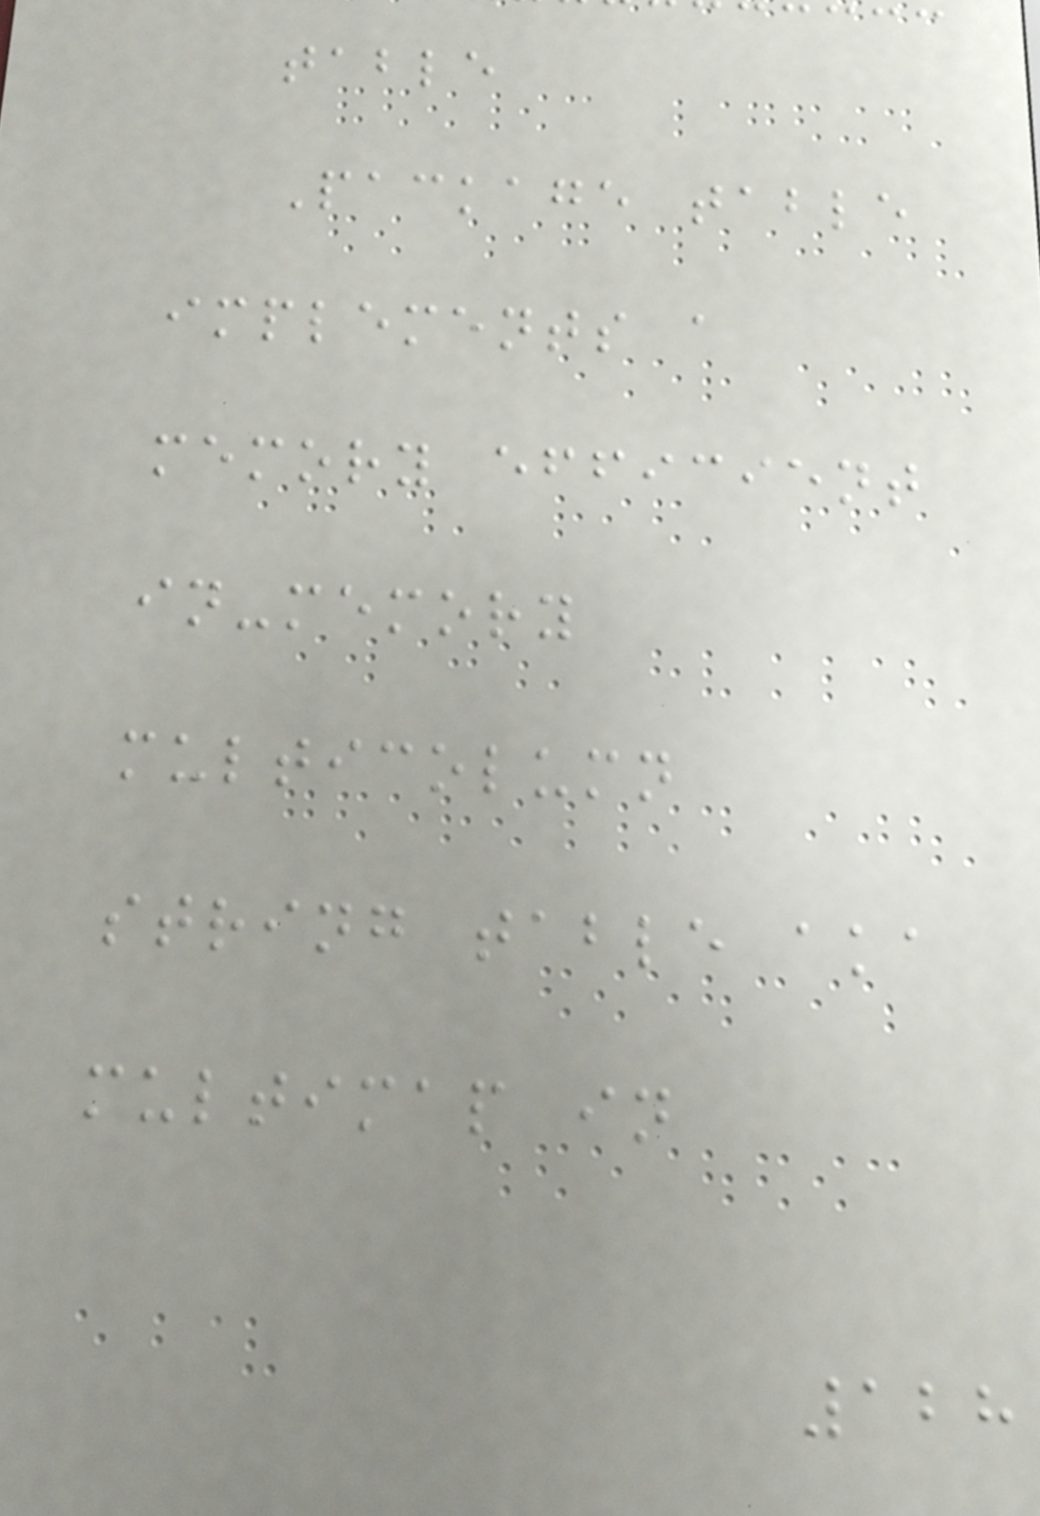table
Package table
implements a
memory efficient
in-memory
multicolumn
string table aka
multimap in
128
